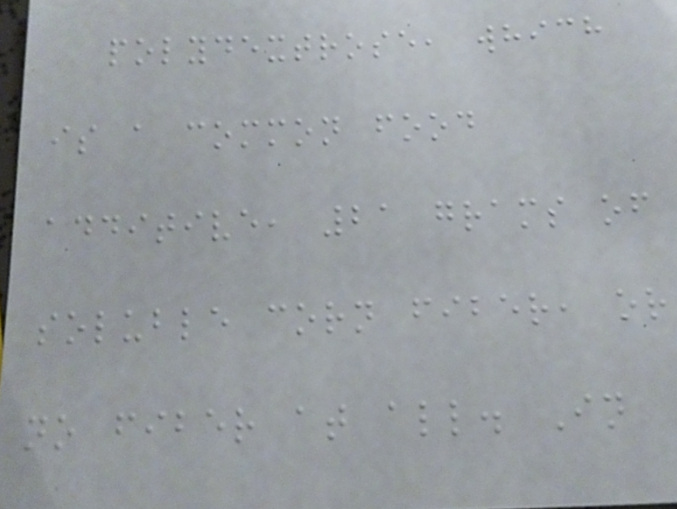polydextrose, which
is a common food
additive, 21 grams of
soluble corn fiber, or
no fiber at all. In
